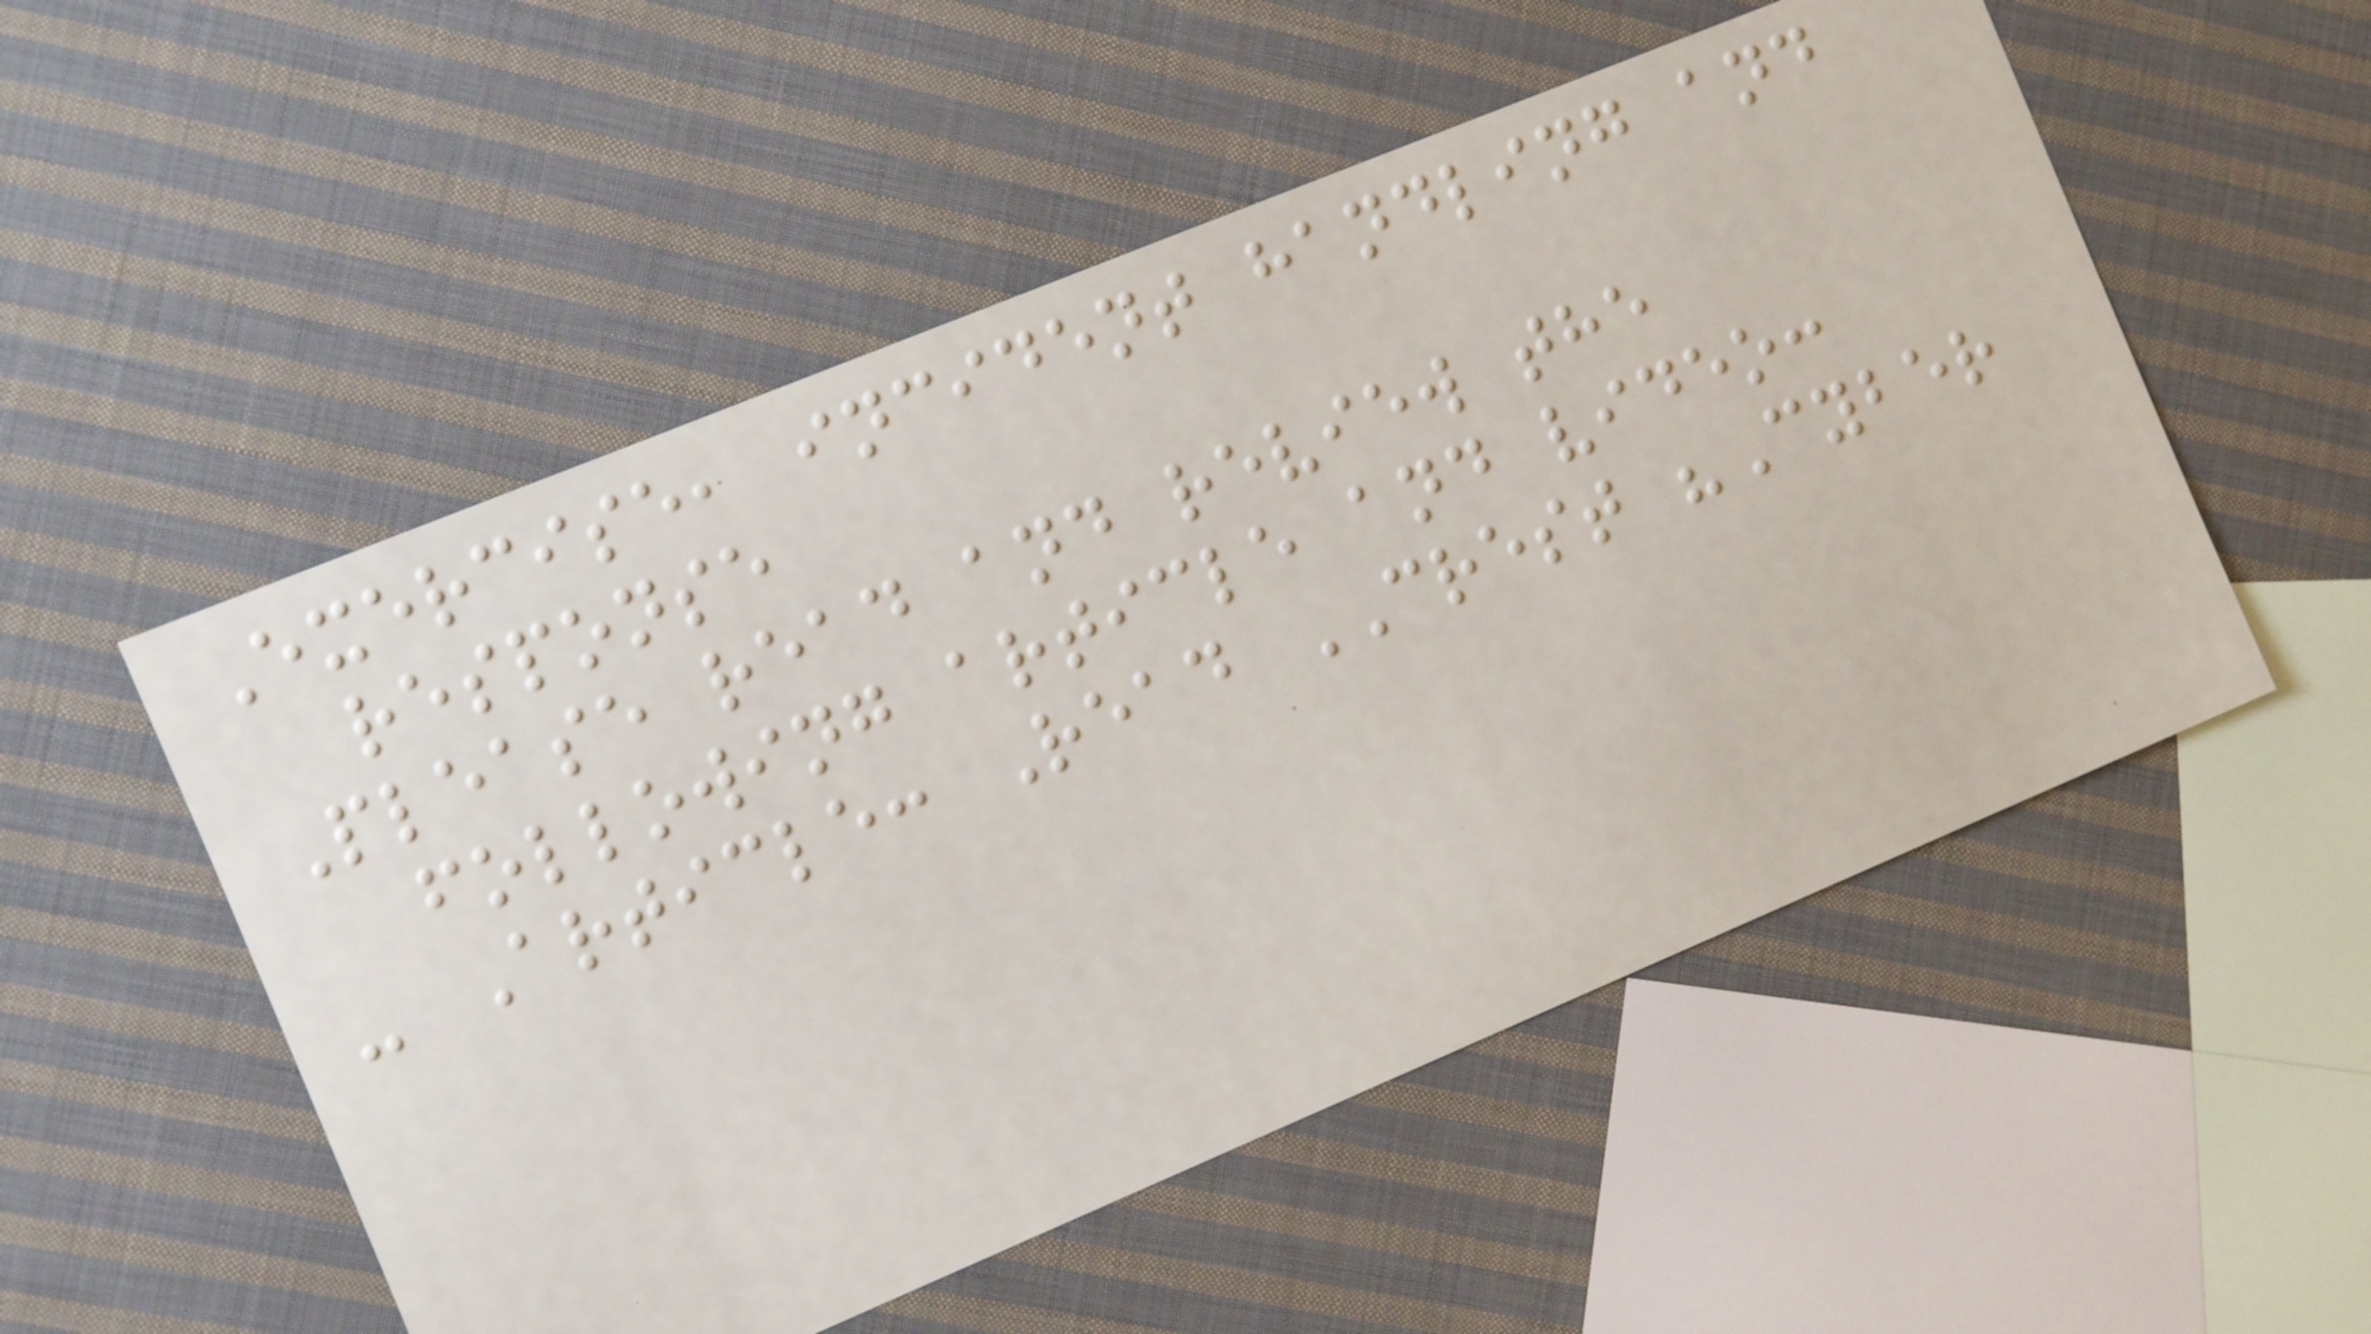Exercise, incident handling and
response
Please read and review the
following article and video:
- Article: Read CREST "Cyber
